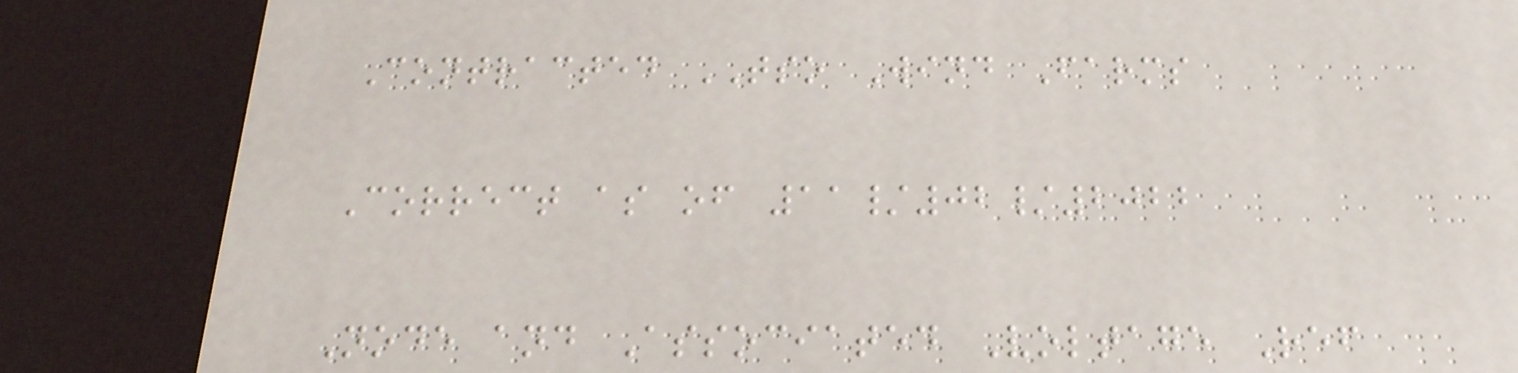Contracted TSO Wind Farms
Correct as of 11/02/2022
Node and Associated Voltage Ref
